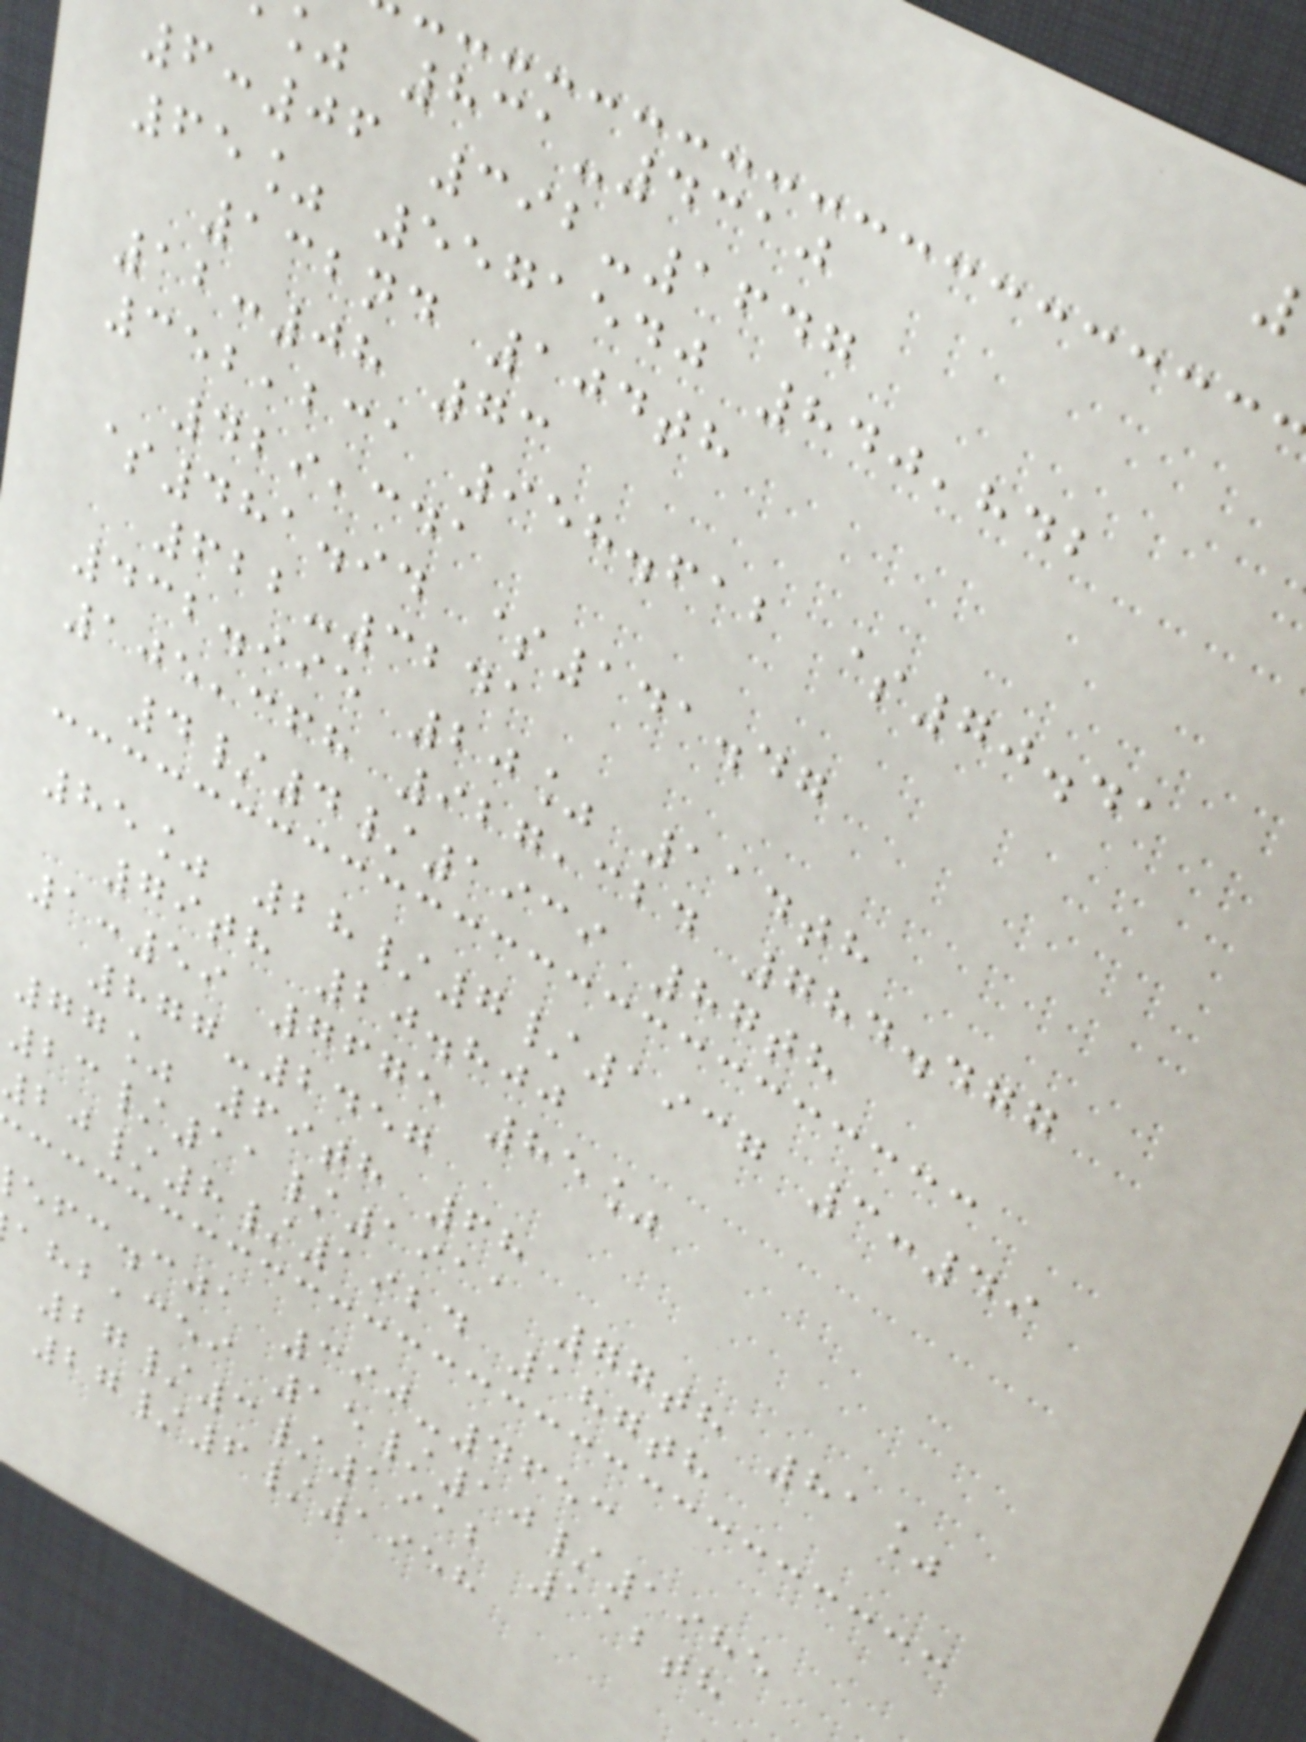831-4310
6:06 392-1647
65% 5571540 840,842
132nd 104th
12:08 73
352,231 958.612 $70.41
429,341
$481.94 $141.47
622-3241
432.995 20% 114th
105,368 927,324 784.477
4/4/1939 87th
85% 28/7/1937 3:49
79th 20.800
1:59 7675 85%
877-2457
77% 69th 68
23/11/1911 77th 81%
20/8/1924 187th
efc.cja 390-4653
,cei 15/10/1985
27/3/1912 112th
27/6/1958
